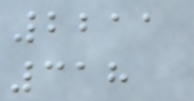2211
318
